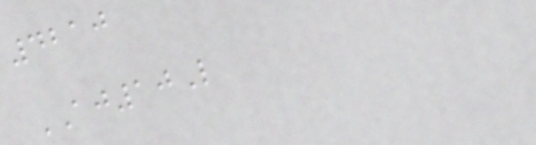4210
AJ10L
